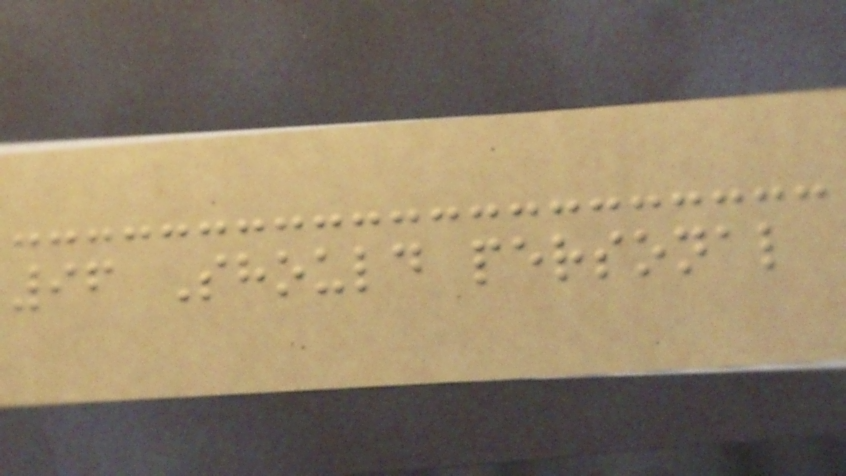96 Should personal
